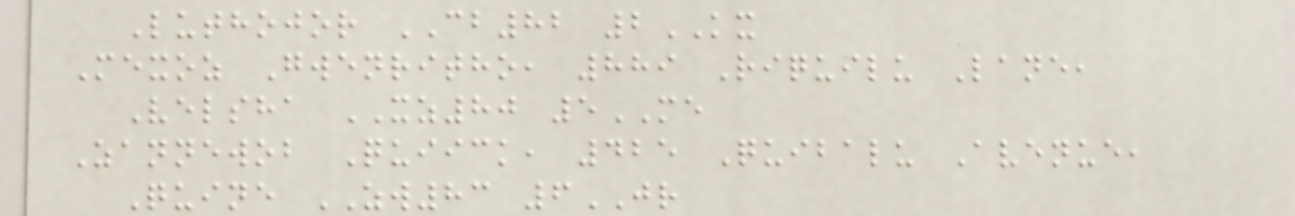Luthojor CB82 2KX
Mexoz Gwenritho, 889 Riquilu Lane,
Velsha XZ80 5ME
Zannewob Quiick, 425 Quibalu Avenue,
Quine ZW83 6JR
